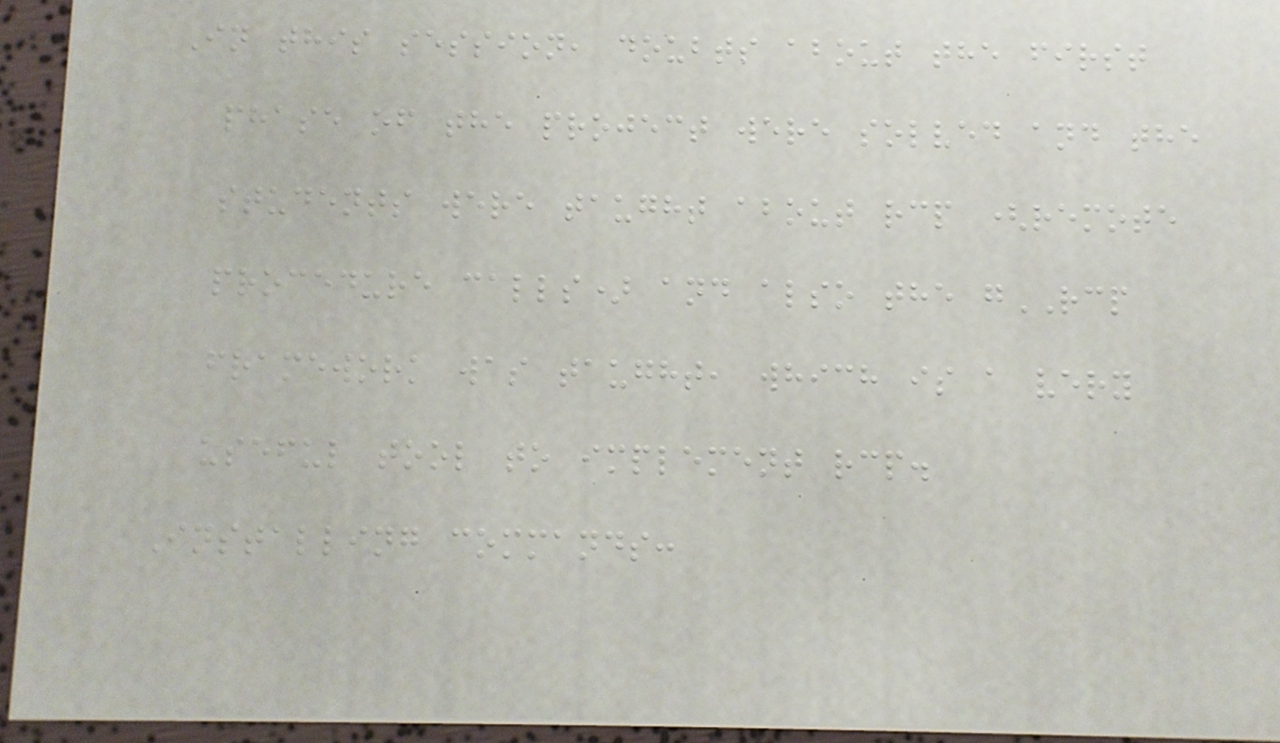In this session, doubts about the first
phase of the project were solved and the
students were taught about rcp (remote
procedure calls) and also the gRCP
framework was taught, which is a very
useful tool to implement rcp.
Installing commands:
